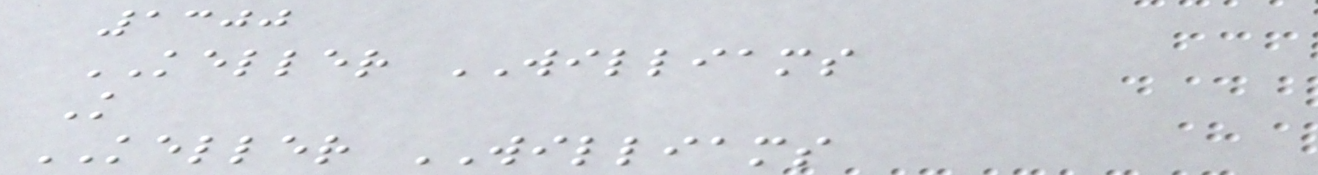1300
KELLER WILLIAMS
K
KELLER WILLIAMS
